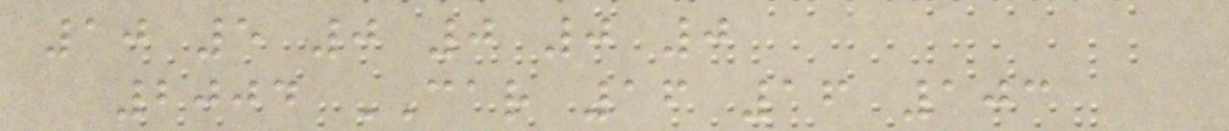10 5 0 0 0 0
2004 CAR 16 16 103
